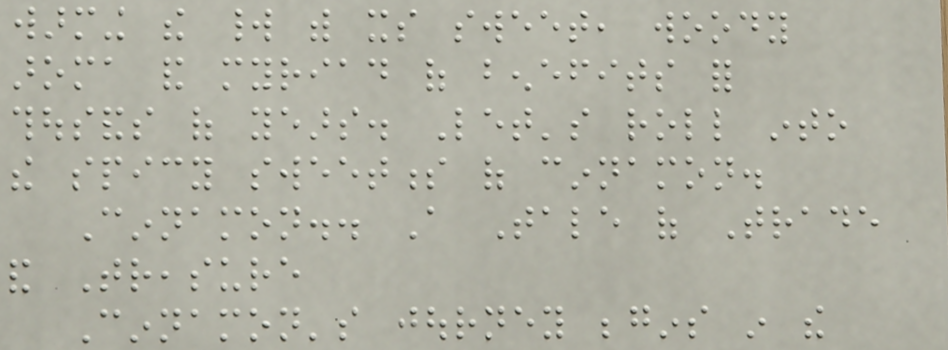warming the world with its sweet, woody
aroma and myriad of benefits for
thousands of years. Let's roll into
the spicy sweetness of cinnamon.
Cinnamon.. A Tale of Trade
and Treasure
Cinnamon's journey begins in the
